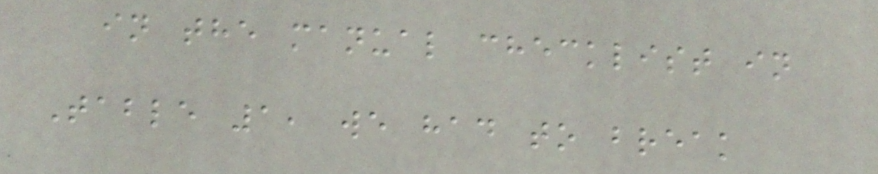in the manual checklist in
Table 1, we had to break
